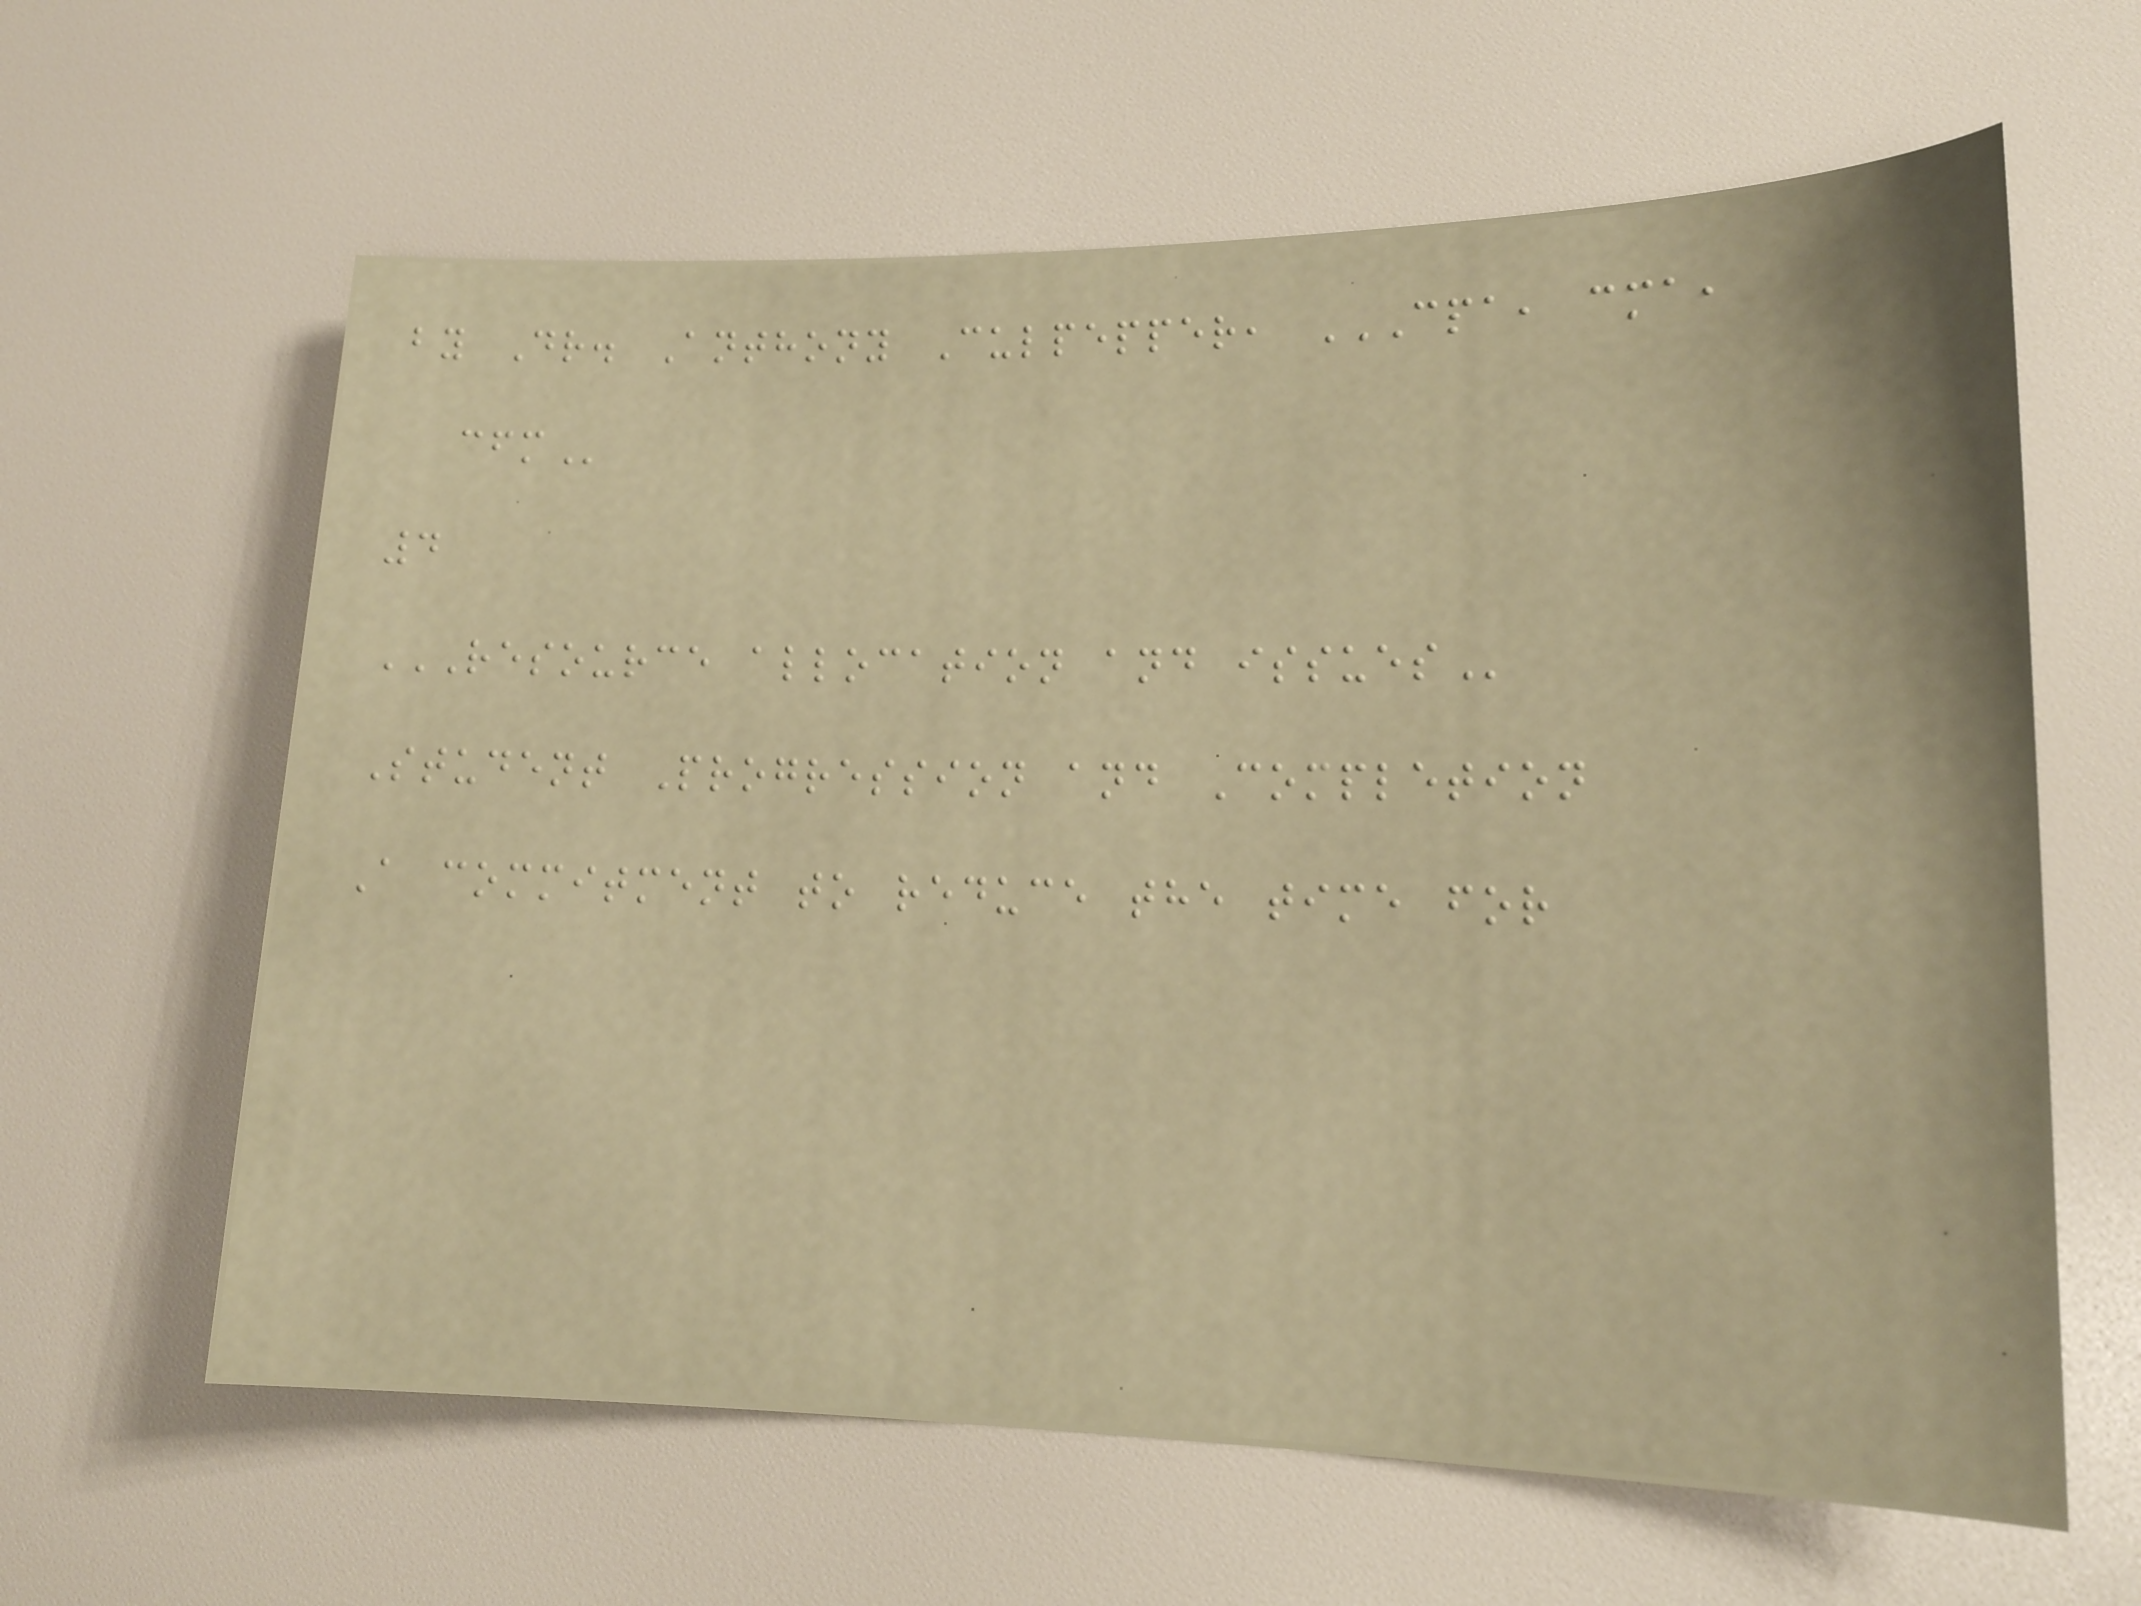by Dr. Anthony Culpepper, CPA, CMA,
CFM
4
RESOURCE ALLOCATION AND ISSUES
Student Progression and Completion
A commitment to reduce the time for
